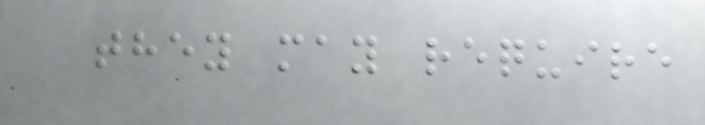they may require
